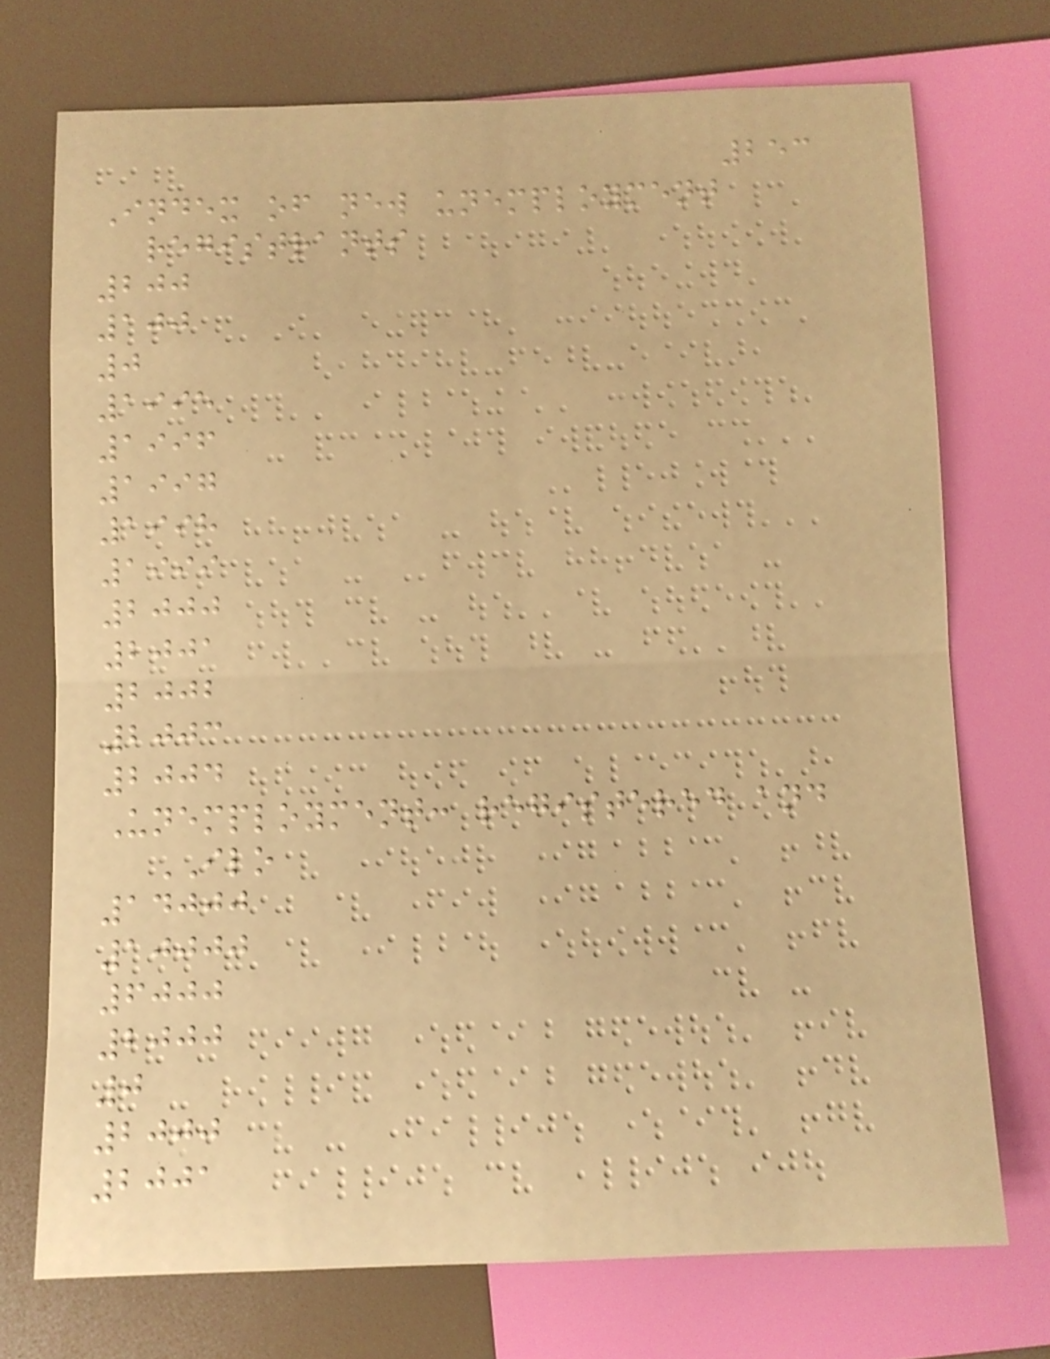253
Index of new unemployment
registrants
200
100
0
1995
1996
1997
1998
1999
2000
2001
2002
2003
2004
Unemployment: registered and
ILO
14000
10000
6000
2000
0
2000
2001
